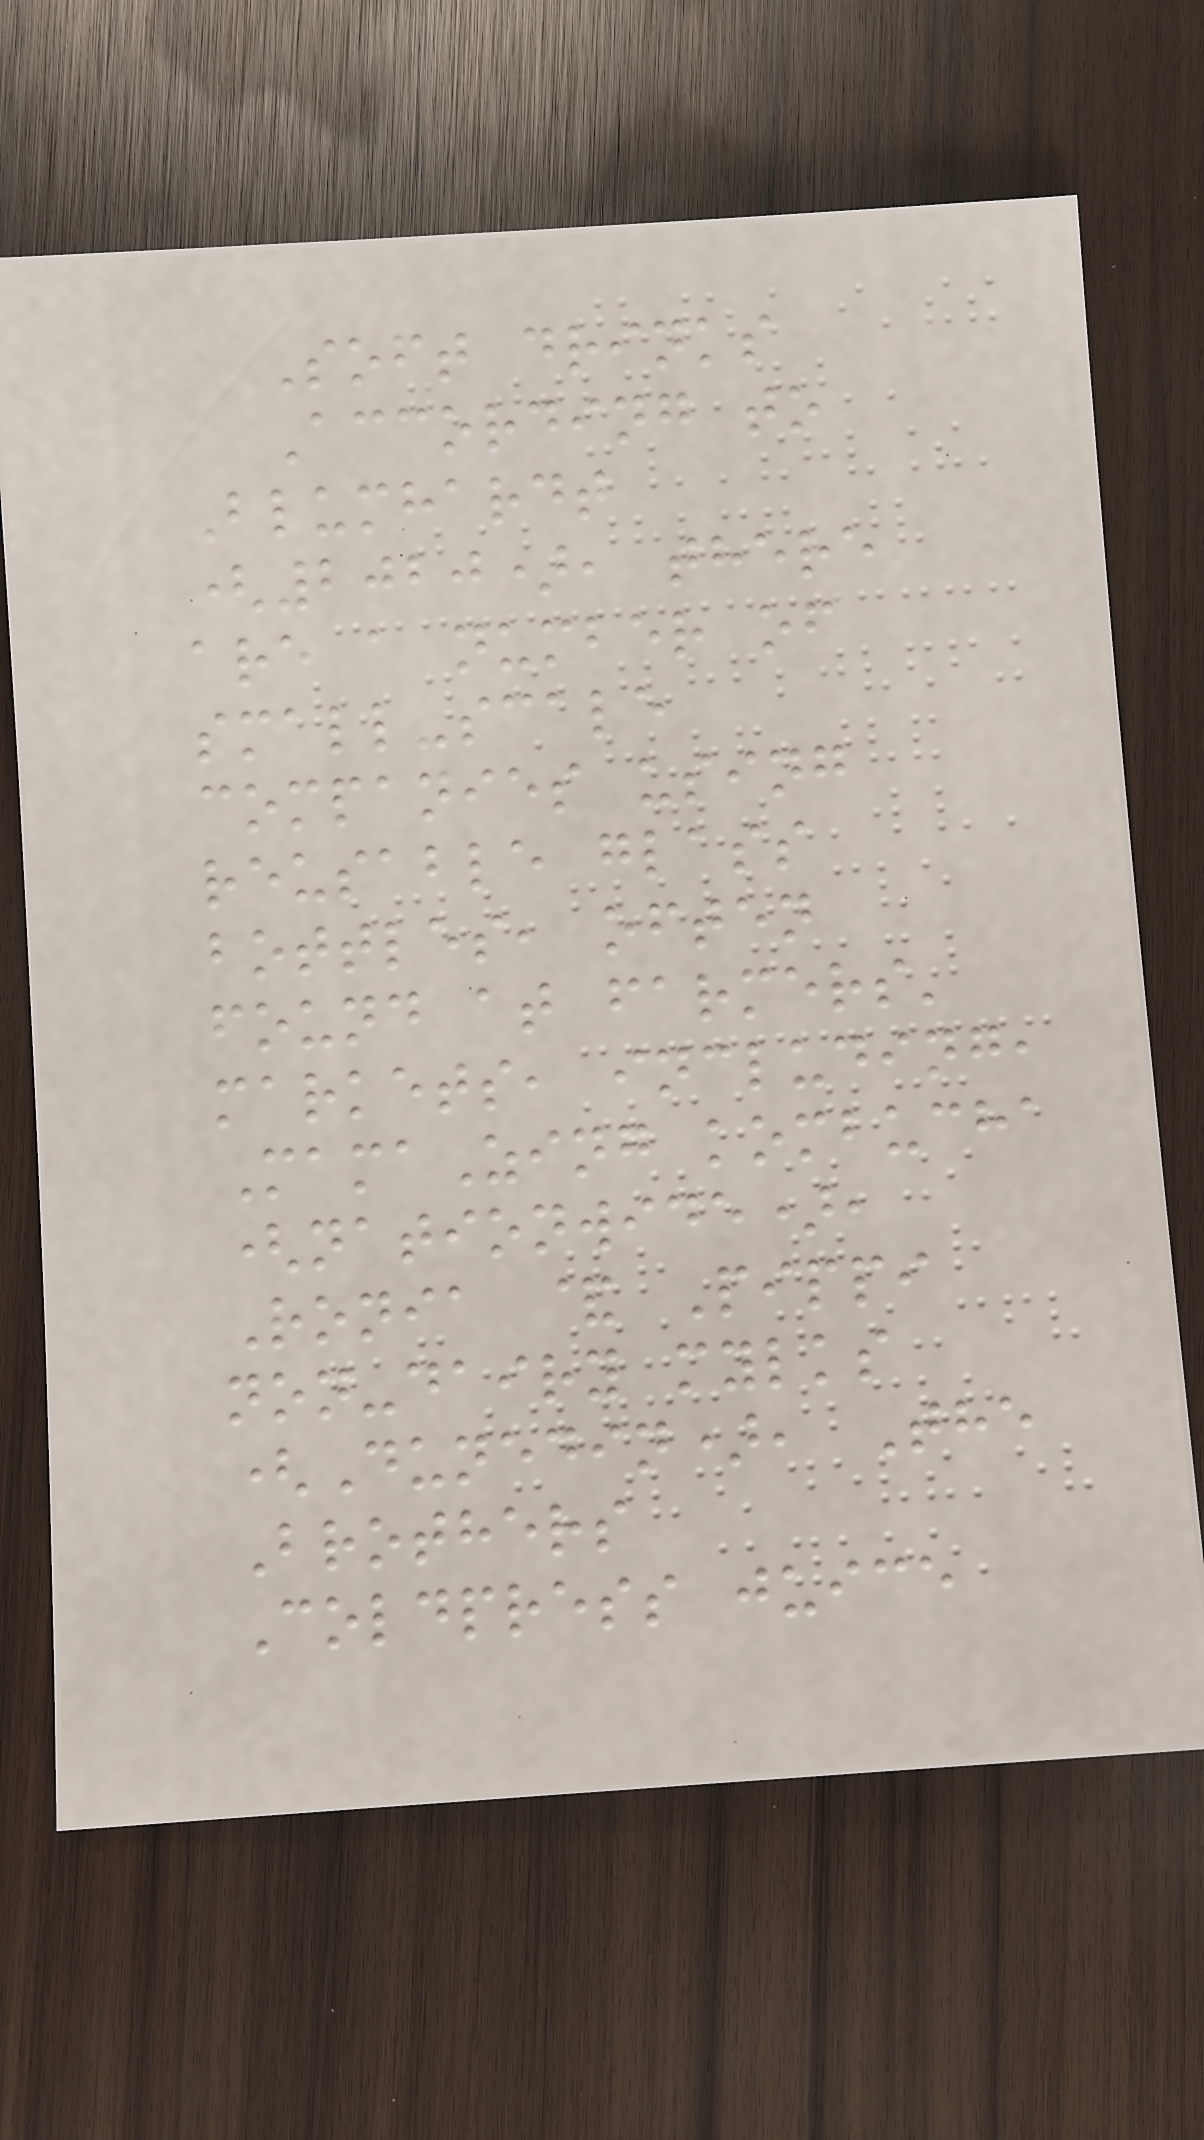Soft drinks
According to
Blumhardt
(2020), there
are a number of
small-scale
companies using
reusable glass
bottles, often
found at farmers'
markets, including,
MamaZing kombucha
(nationwide),
Ronia & Pippi
non-dairy mylks
(Dunedin), The
Brothers
Coldpress juice
